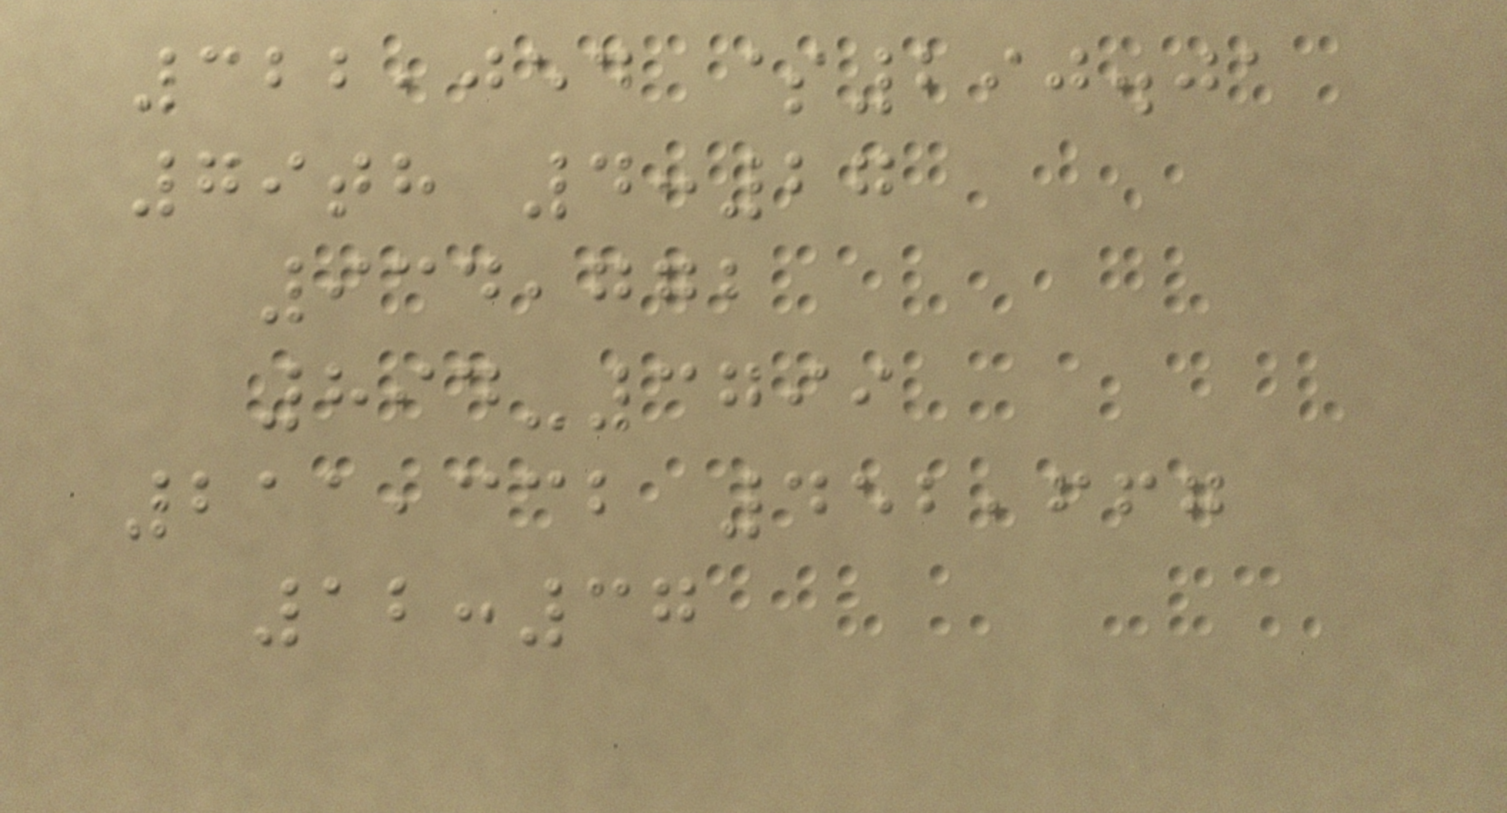322,054 $290.01
79th 4:27
934,772
894-3799
211,332 452,667
12:37
